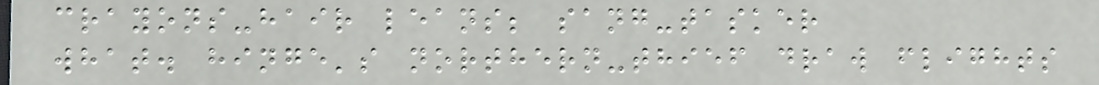crayons-hair leans; sang-tasker
what. hinge's northern-thief draw flights
